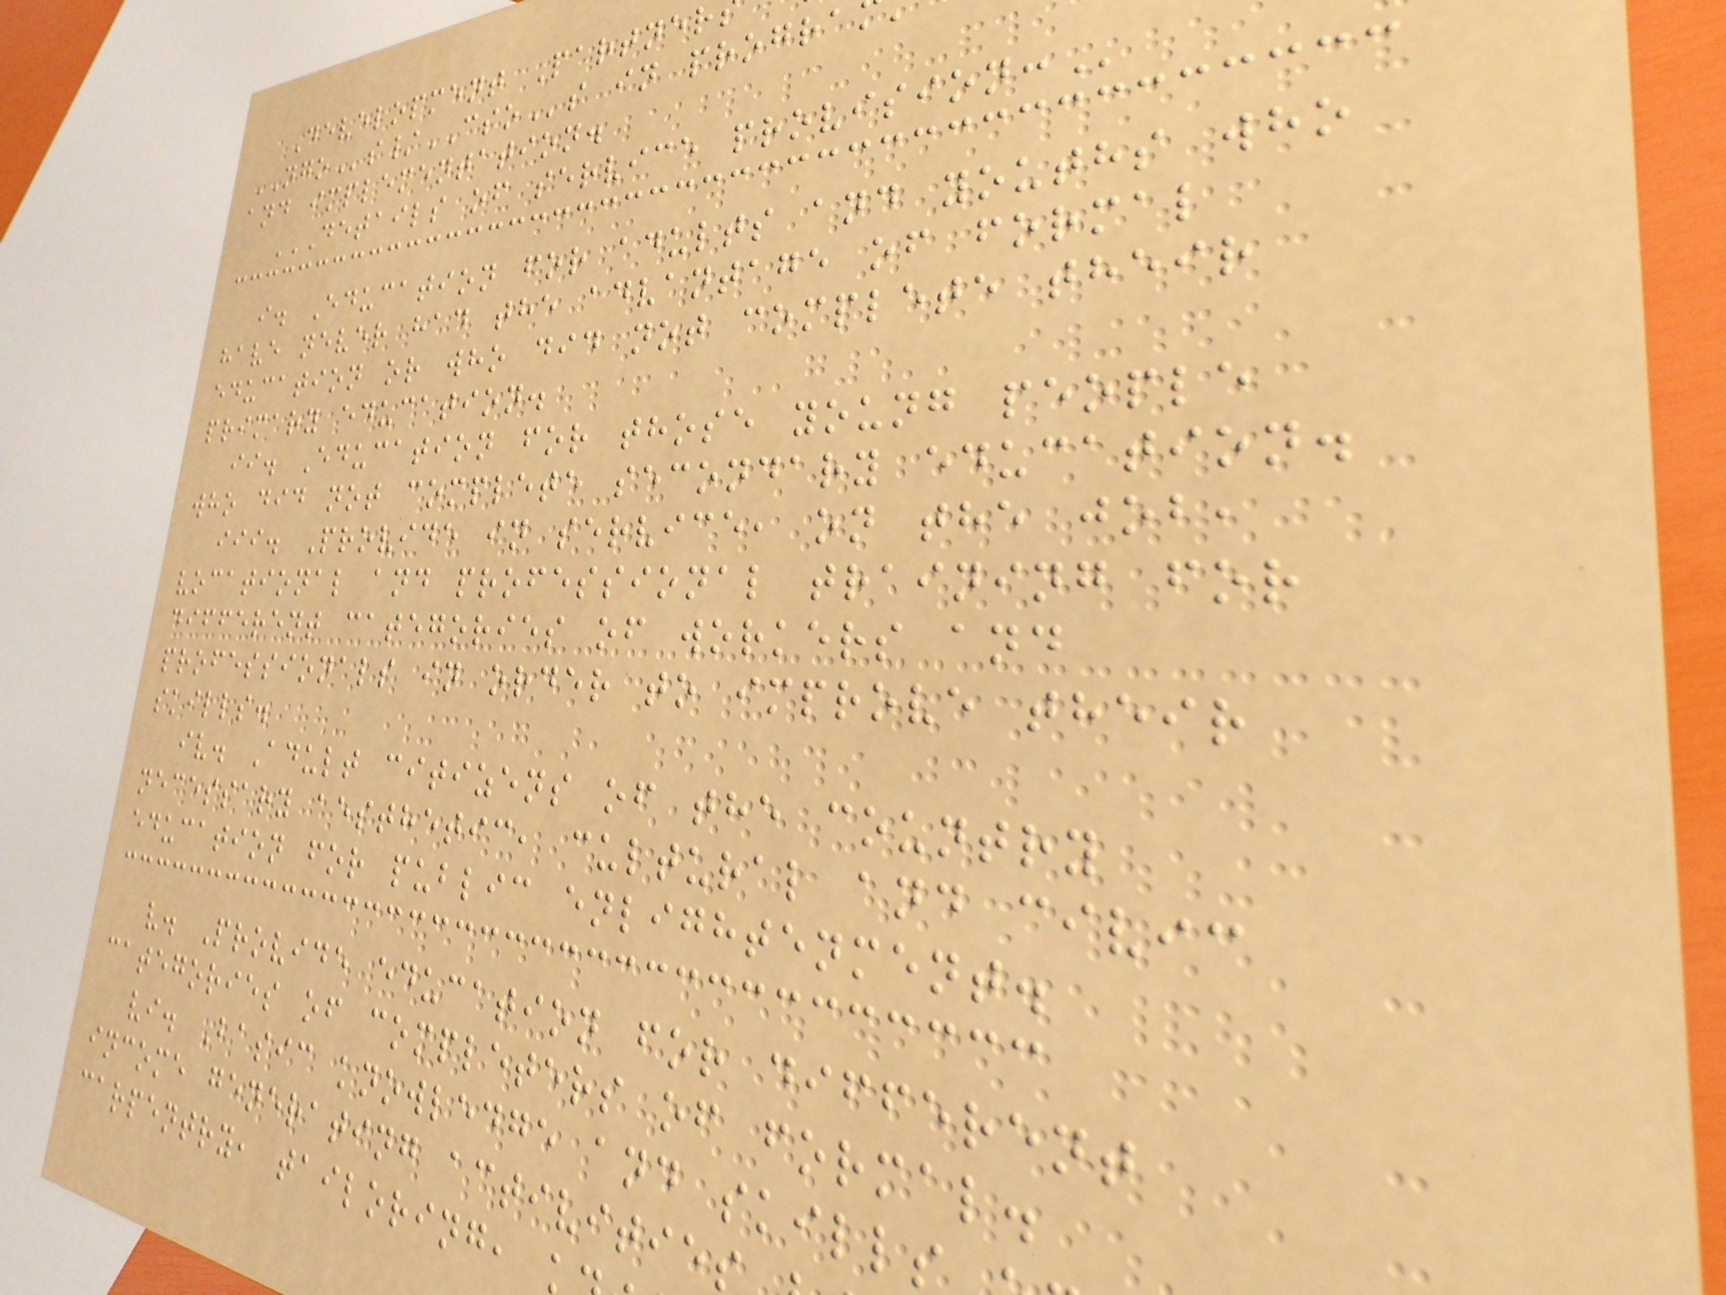Development Partner
NGOs/CSOs in progra
and implementation.
DETAILS OF SERVICE PROVISION:
i. Education for adults and youths who
have never had the advantage of formal
education or who did not complete their
primary education.
ii. Education for those young people
who did not complete secondary education.
iii. Provide in service, on the job,
vocational and professional training for
different categories of workers and
professionals in order to improve their
skills.
iv. Adult citizens of the country
necessary aesthetic, cultural and civic
education for public enlightenment.
v. Provide education for different
categories of completers of formal.
vi. Basic knowledge and skills
income generating activitie
carpentry, tailoring,
